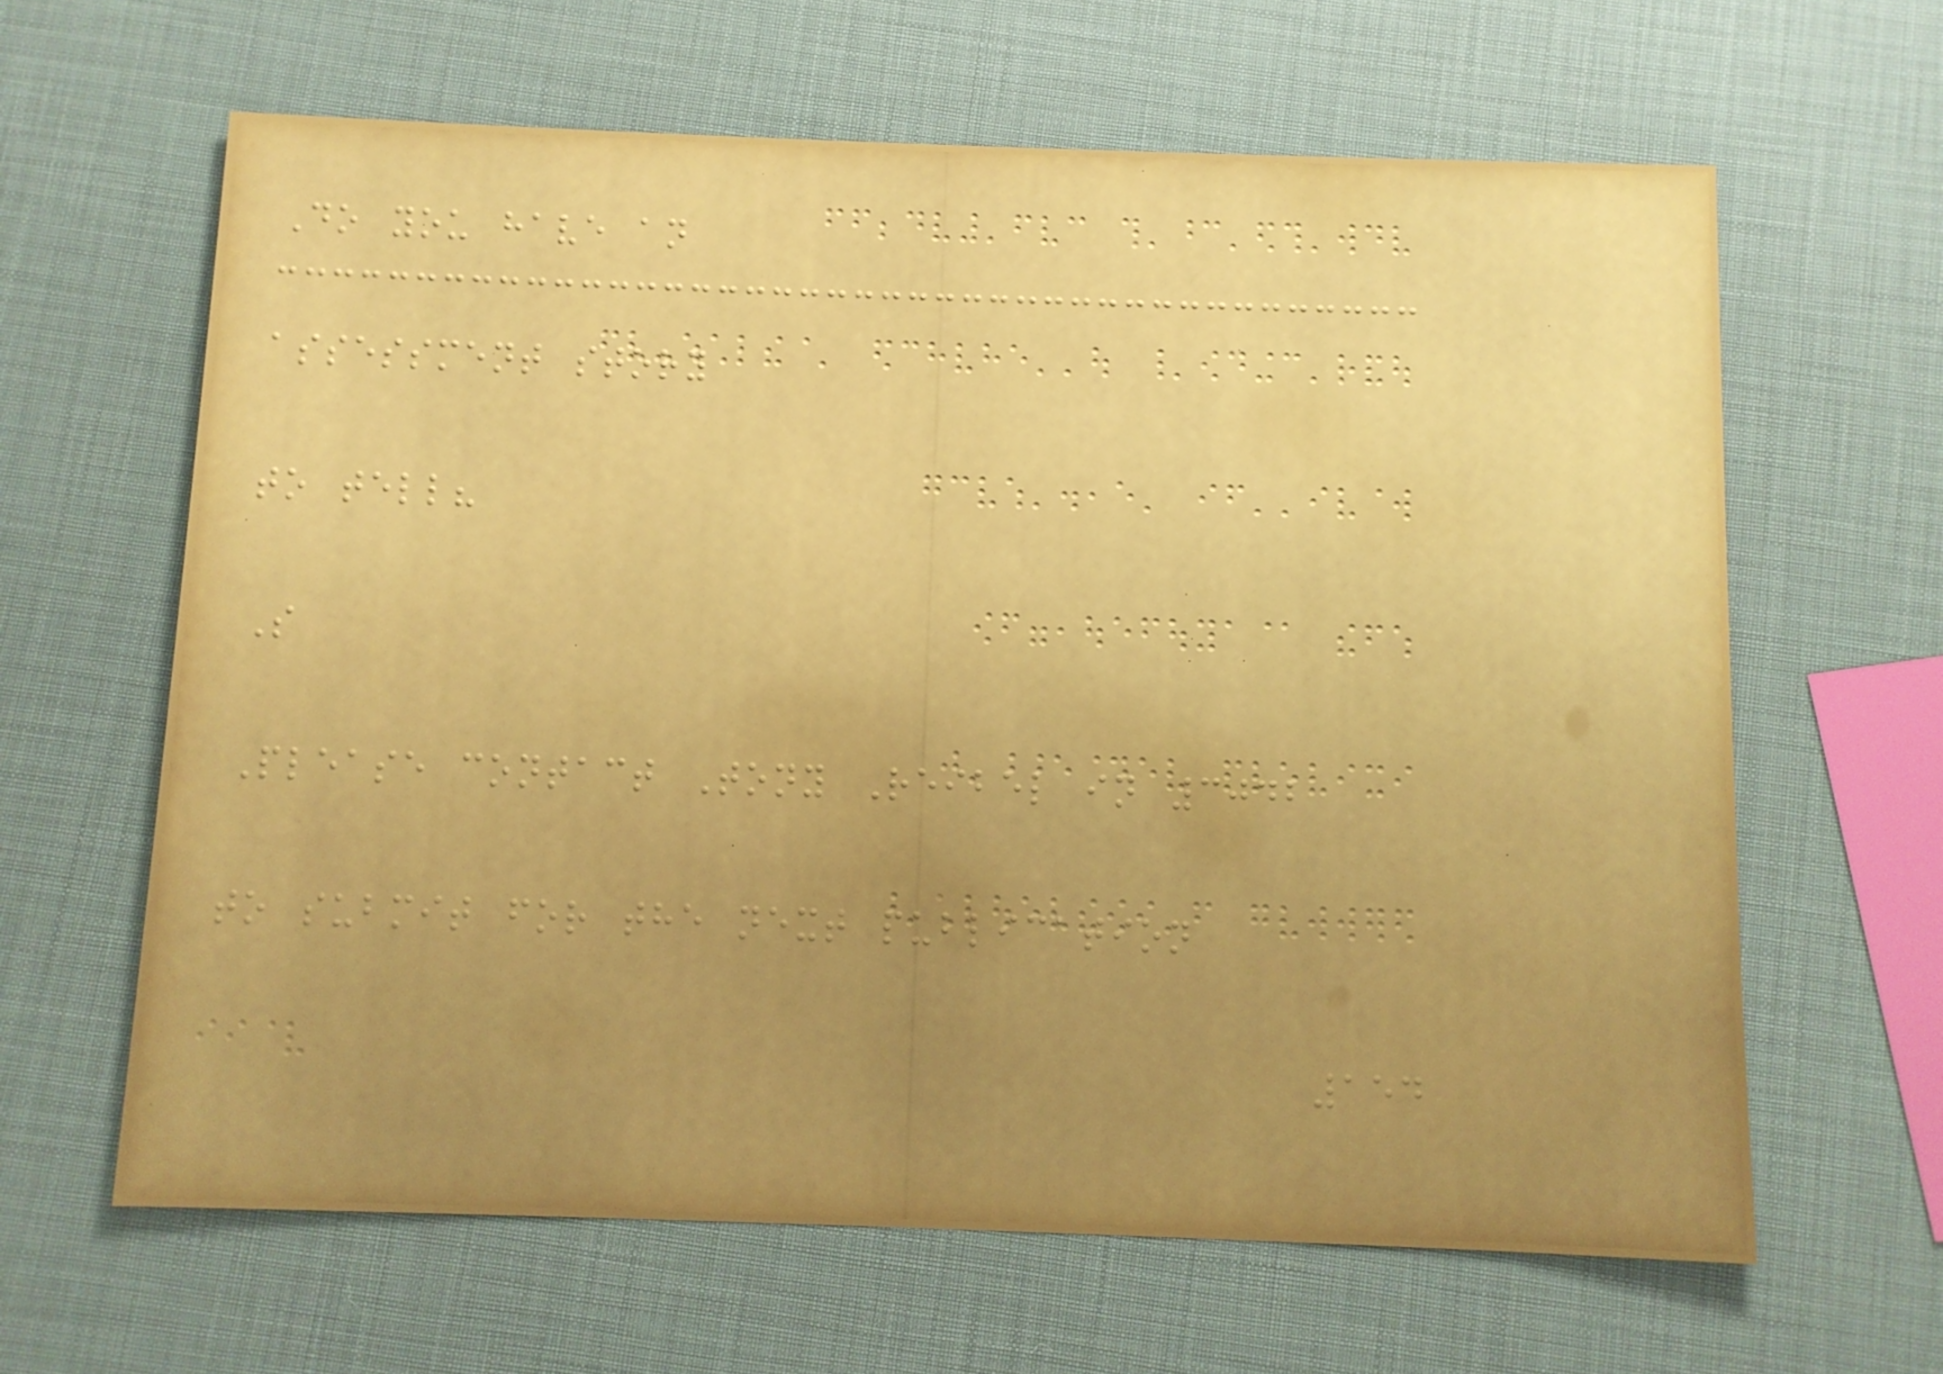Do you have an
assessment story
to tell?
S
Please contact Tony Reibel in 3042
to submit for the next publication
154
